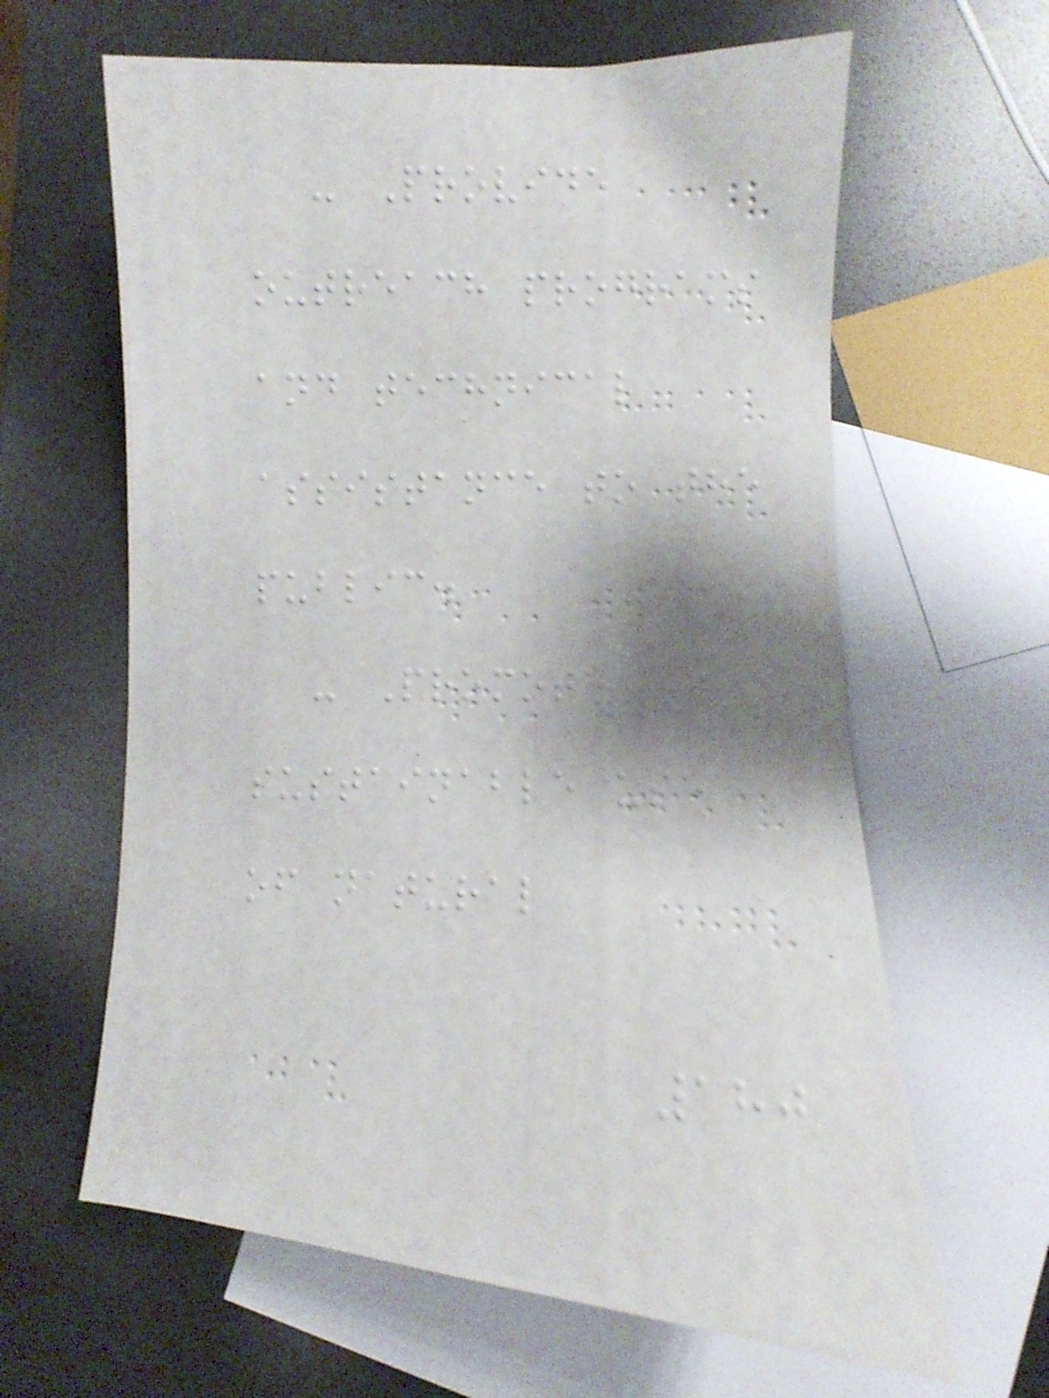- Provide
outreach programs
and technical
assistance to the
public.
- Promote
sustainable use
of natural
180
